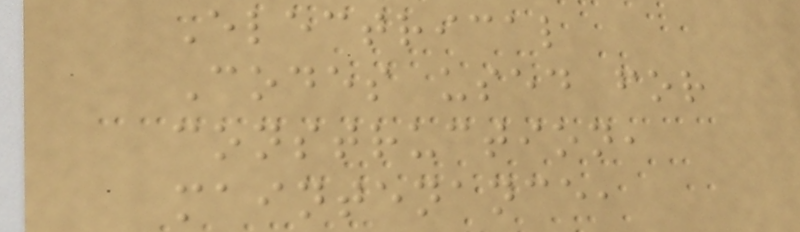Electrical
Codes used for
construction,
maintenance,
